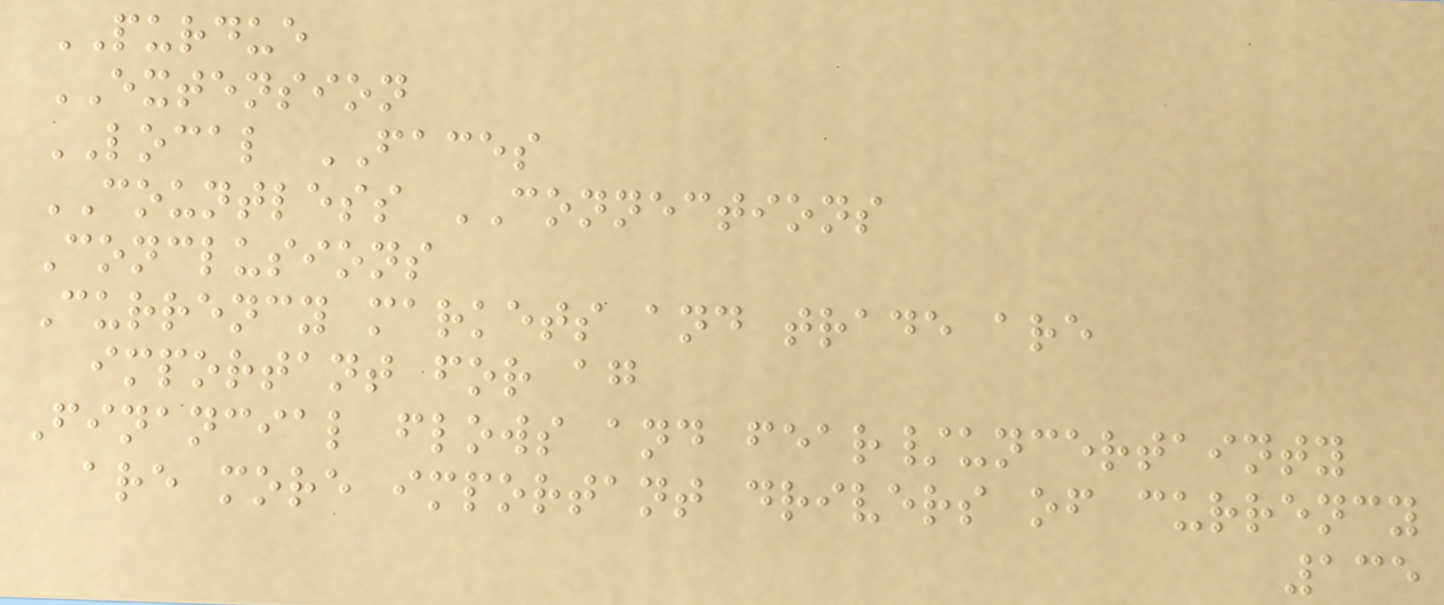PURDUE
EXTENSION
LOCAL FACES
COUNTLESS CONNECTIONS
Conclusions
Currency markets and trade are
important for ag
Financial flows and fear/uncertainty
are more important drivers of currency
135
